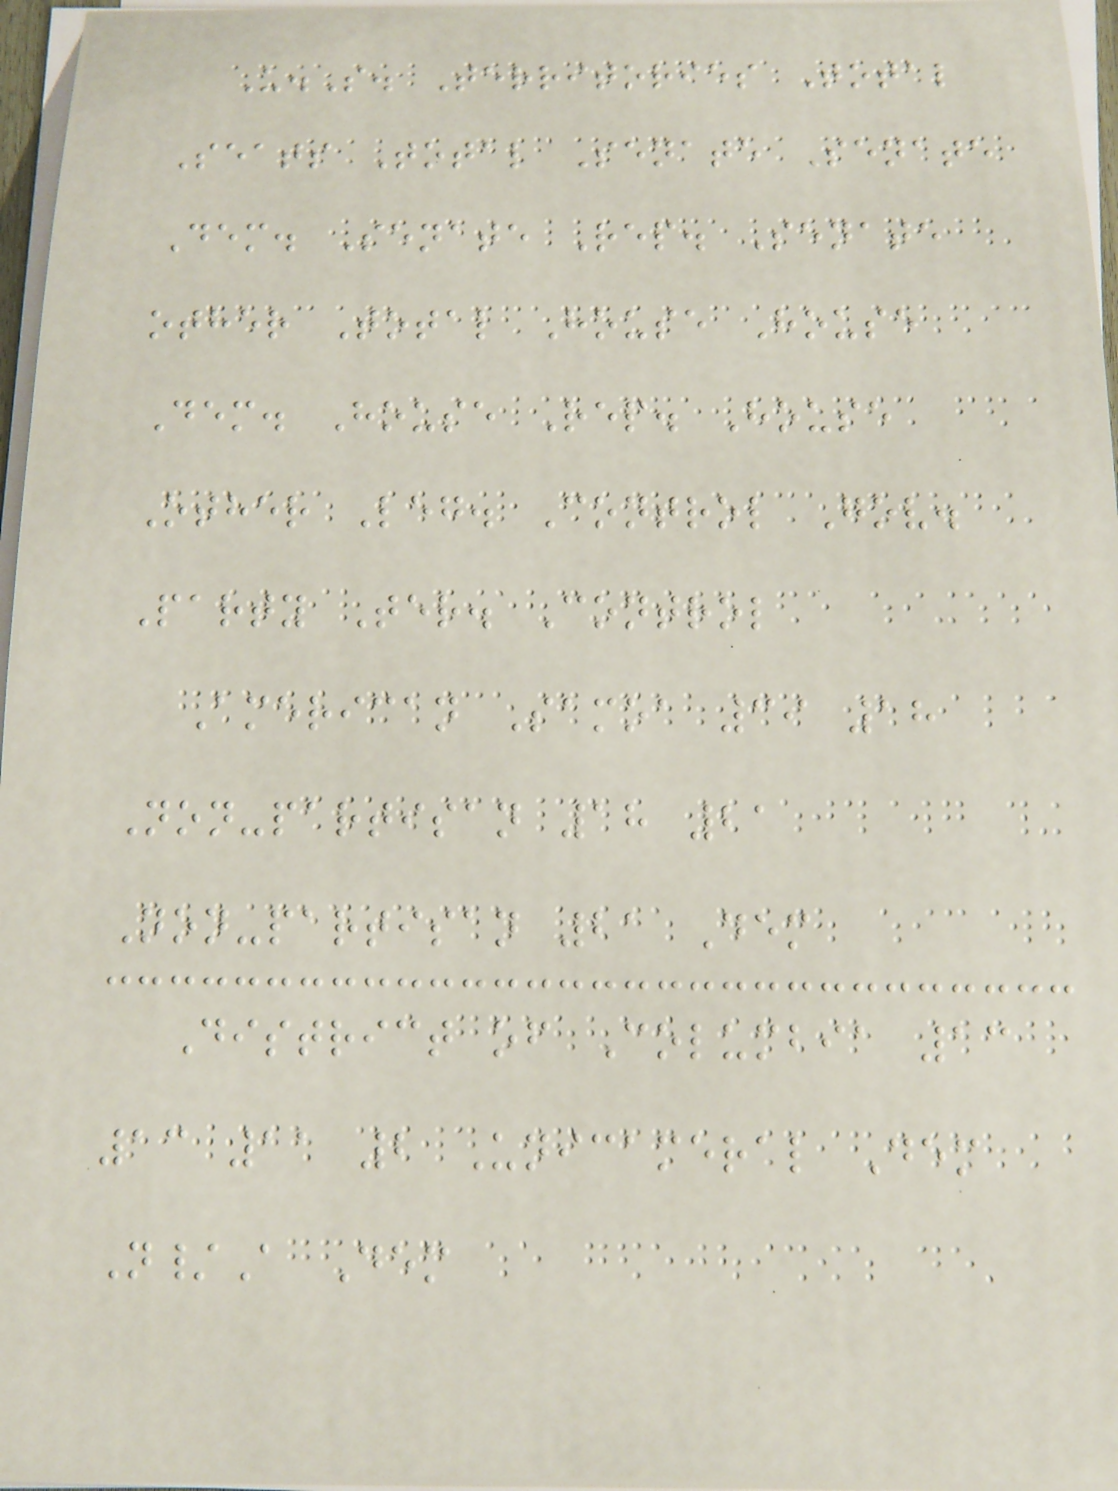U.S. Territories Total
Seats Total Senate Senate
Dem. Senate Rep. Senate
other Total House House
Dem. House Rep. House
Other Leg. Control Gov.
Party Ter. Control
American Samoa 39 18
Non-partisan 18 21
Non-partisan 21 Dem
District of Columbia 13
13 11 2 Unicameral Dem
N/A Dem
